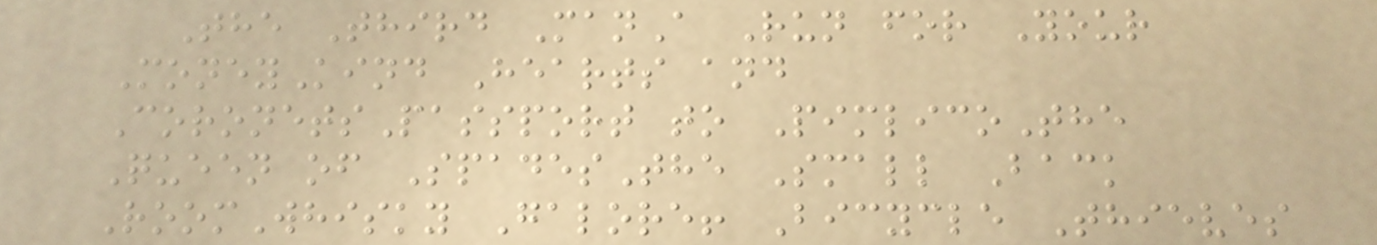The Third ManA Run for Your
MoneyKind Hearts and
CoronetsPassport to PimlicoThe
Queen of SpadesThe Small Back
RoomWhisky Galore! Bicycle Thieves
